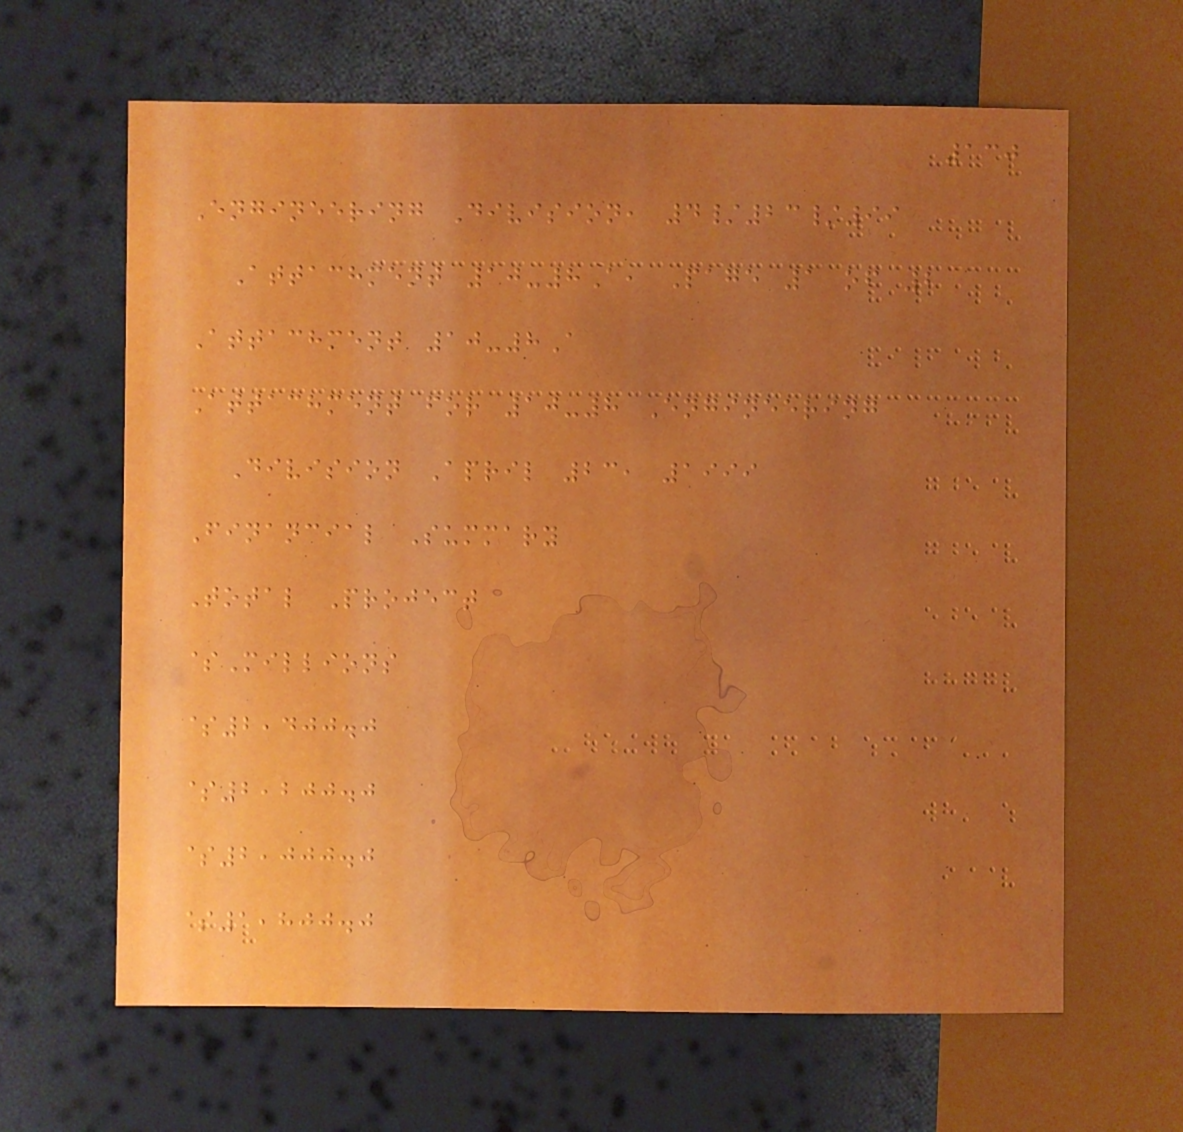130
Engineering Division, 4/23/99
Attachment 10-8A, Page 1 of 2
Attachment 10-8A
Attachment for 10-8 Engineering
Division April 23, 1999
Financial Summary
Total Project
$Millions
$2,400.0
$2,200.0
$2,000.0
$1,800.0
